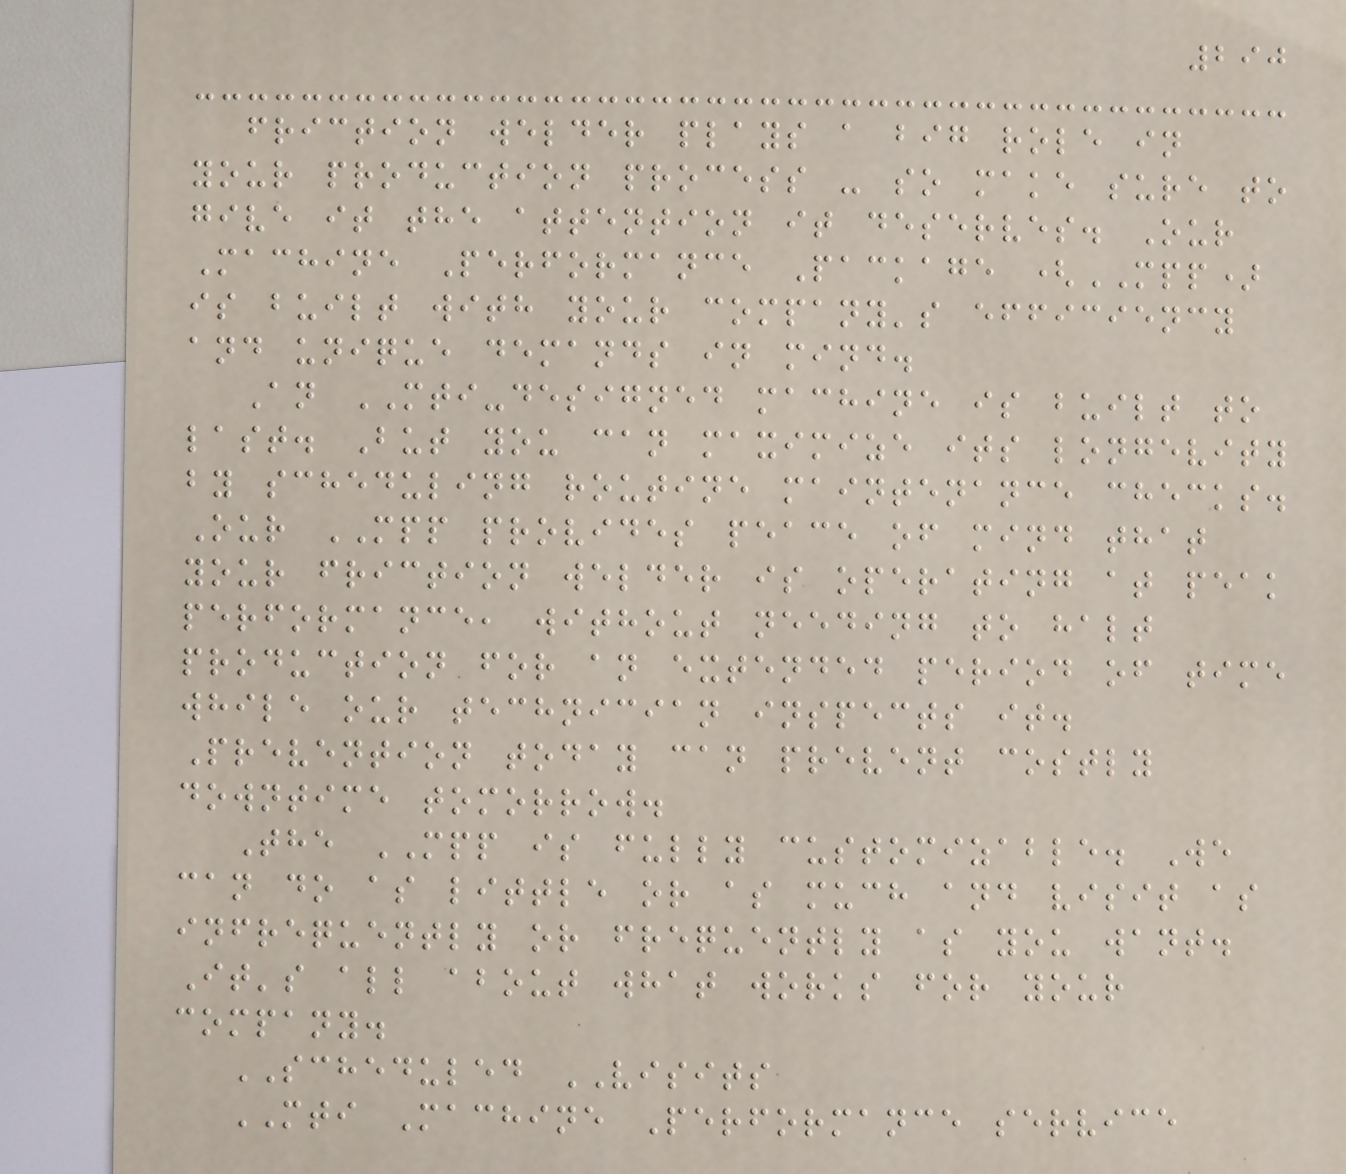290
friction welder plays a big role in
your production process - so make sure to
give it the attention it deserves. Our
Machine Performance Package (MPP)
is built with your company's efficiency
and unique demands in mind.
An MTI-designed machine is built to
last. But you can maximize its longevity
by scheduling routine maintenance checks.
Our MPP provides peace of mind that
your friction welder is operating at peak
performance, without needing to halt
production for an extended period of time
while our technician inspects it.
Prevention today can prevent costly
downtime tomorrow.
The MPP is fully customizable. We
can do as little or as much and visit as
infrequently or frequently as you want.
It's all about what works for your
company.
SCHEDULED VISITS
MTI Machine Performance service
